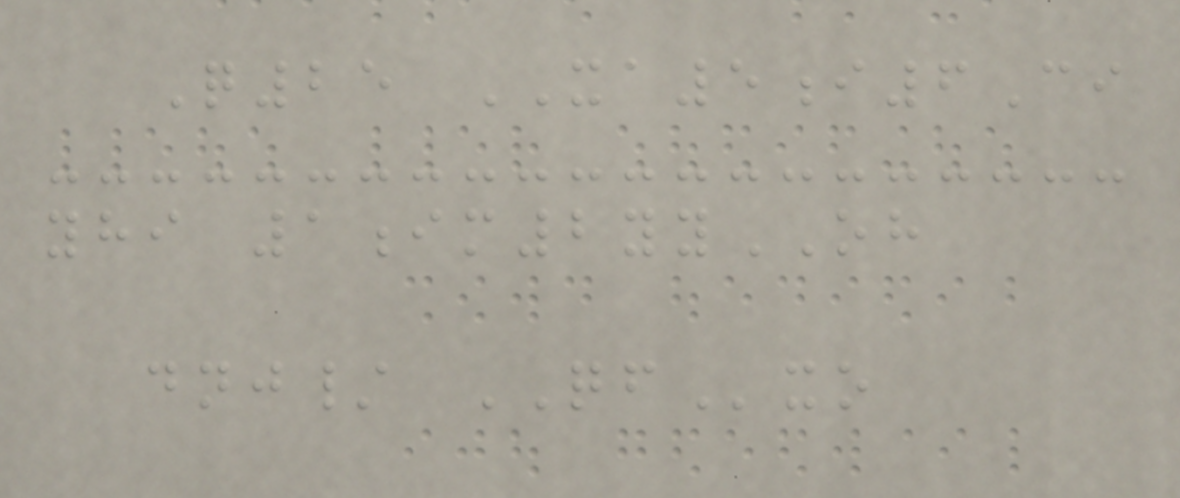Q25 XA5i6Ci
yhi 1im2yyOH
dnj/ QFxo
